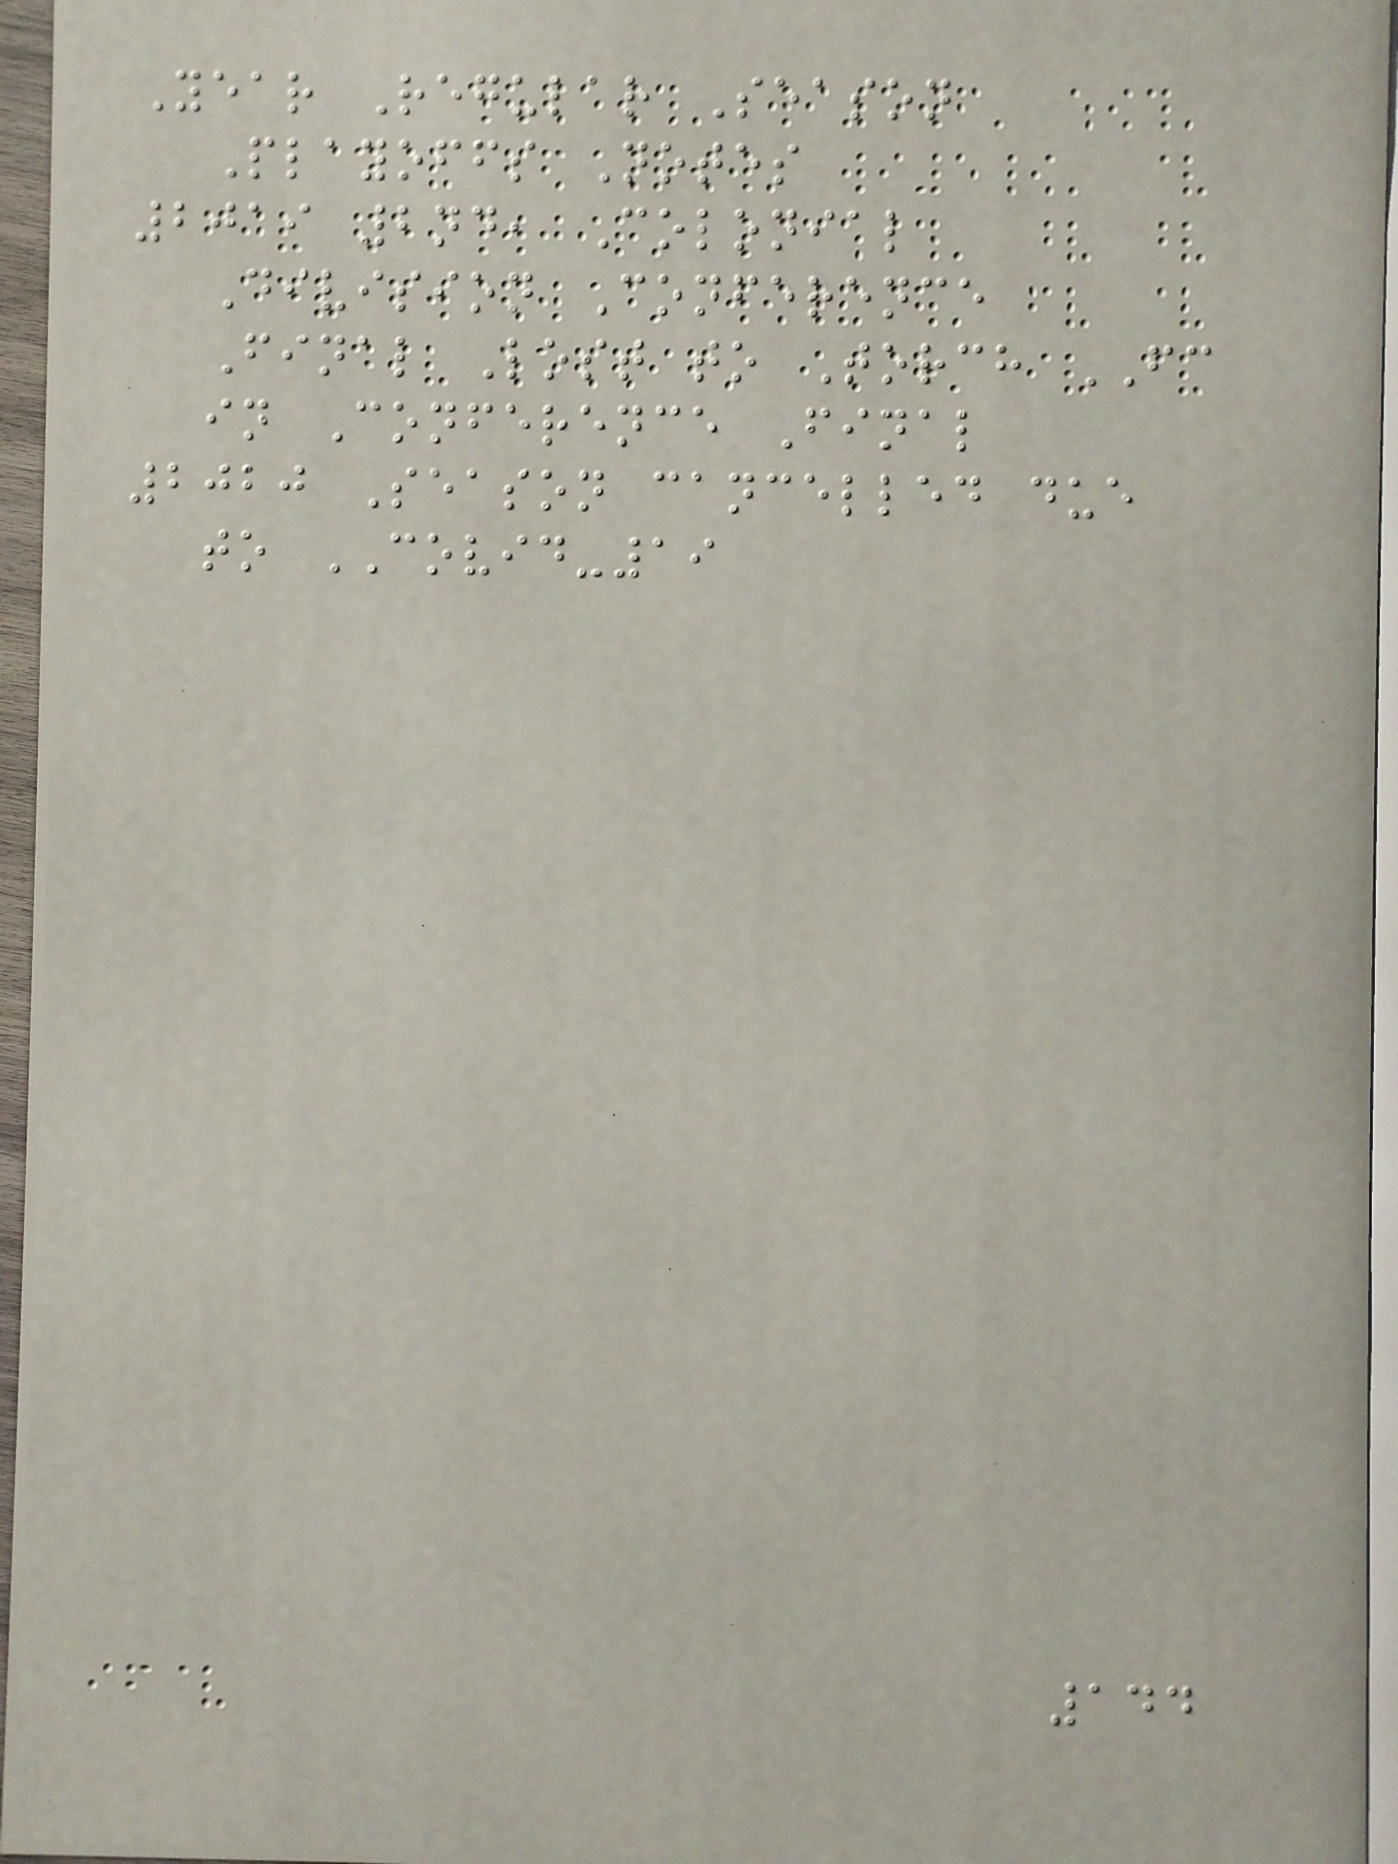Year Regular Season
Playoffs Notes
2019 2nd, Colonial
Division Conference
Final Lost to Torch FC
in Conference Final
2020 Season cancelled due
to COVID-19
144
